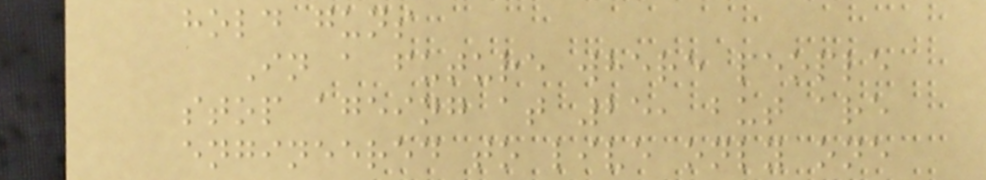hold guns
In a future where people
stop ageing at 25, but are
engineered to live only one
